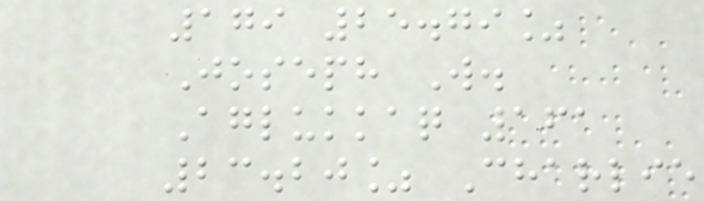179 25.79%
Joseph W.
Aglukkaq 161
23.20% Charlie
